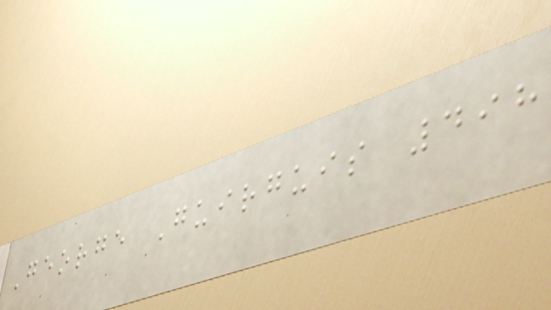George Guirguis 498
